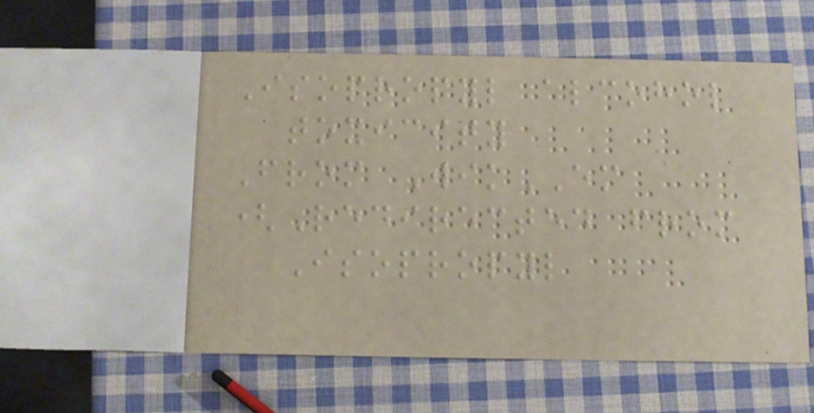Isopropyl alcohol
toxicity
From WikEM
(Redirected from
Isopropyl
